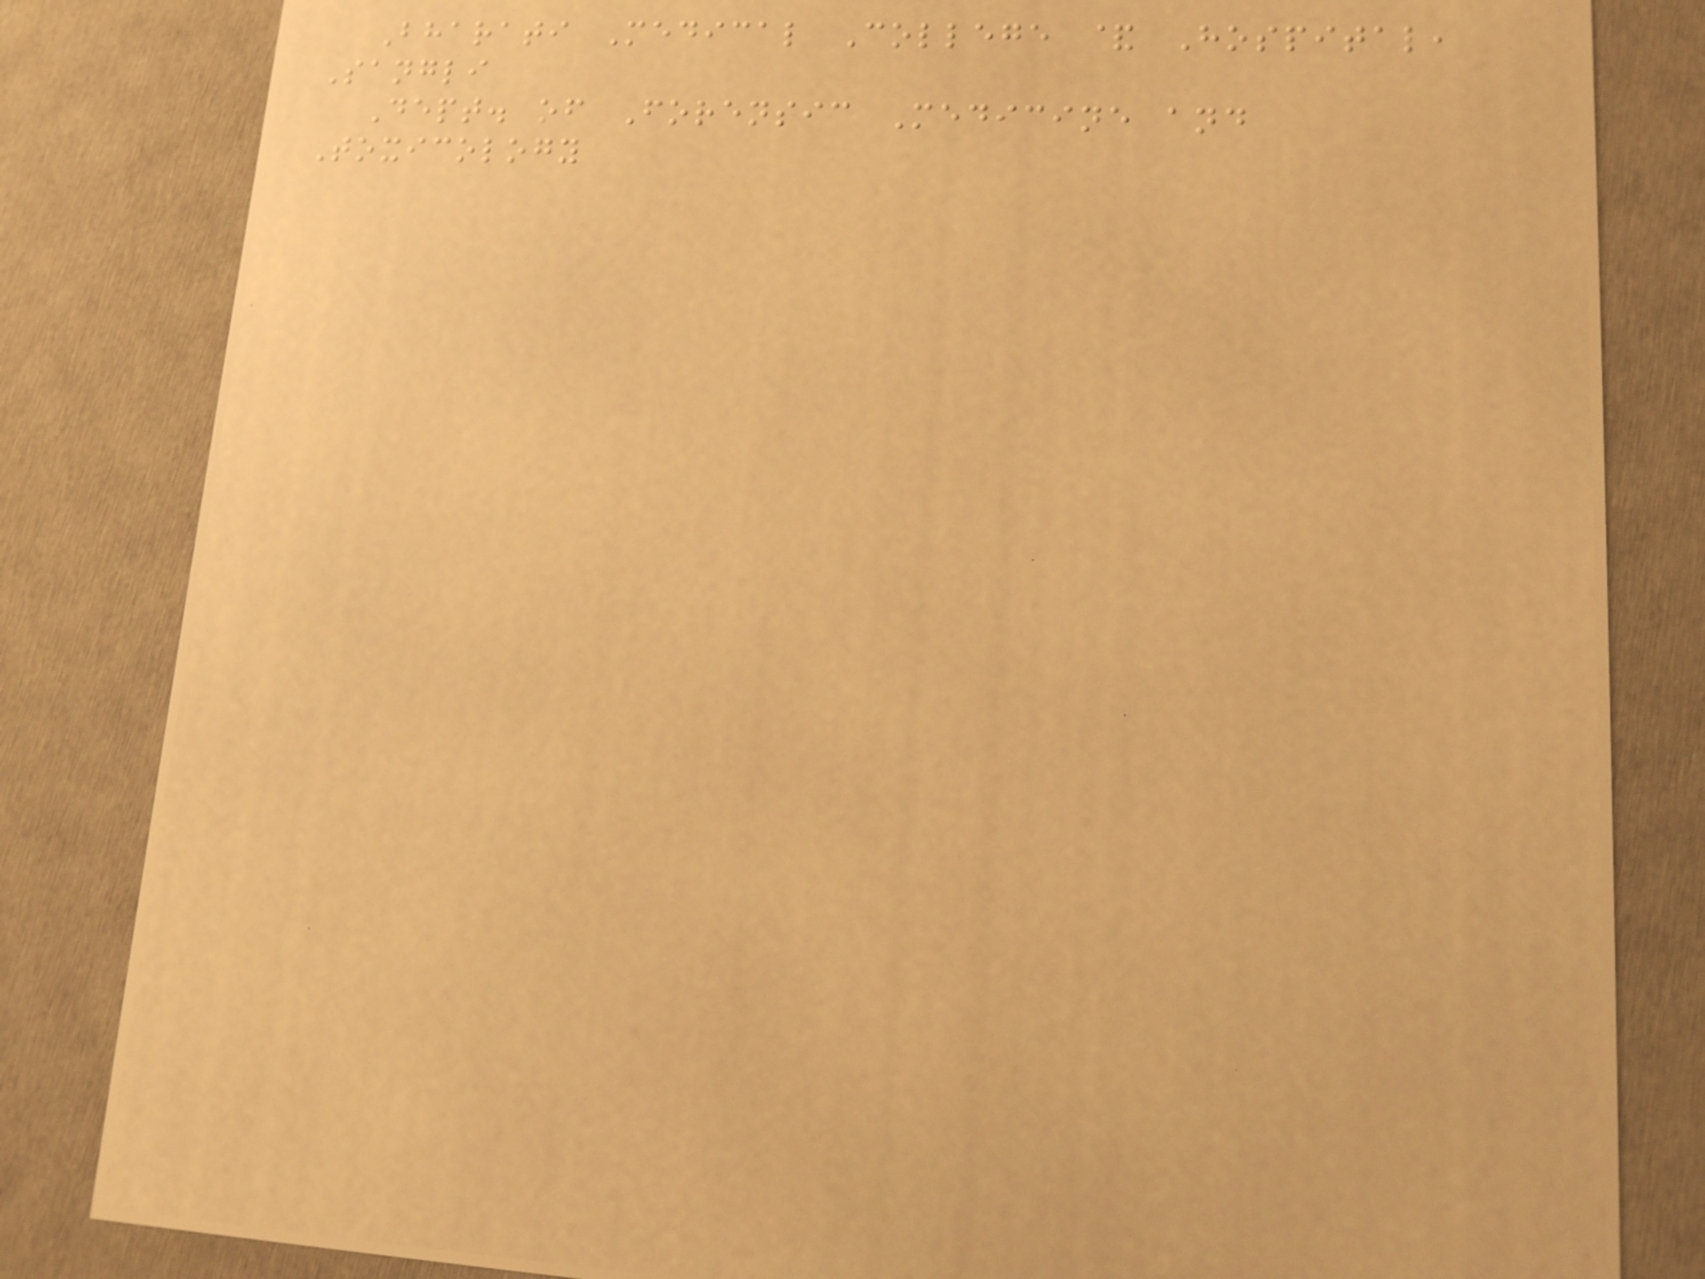Bharati Medical College & Hospital,
Sangli
Dept. of Forensic Medicine and
Toxicology
